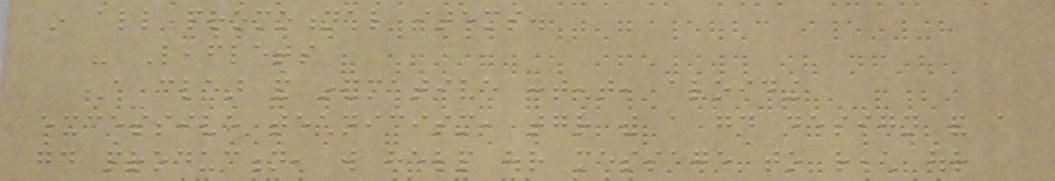in all promotional items.
- Leaflets
A clear and informative content, avoiding
excessive technicism, together with a good design and a
good production, will help our message to reach our
